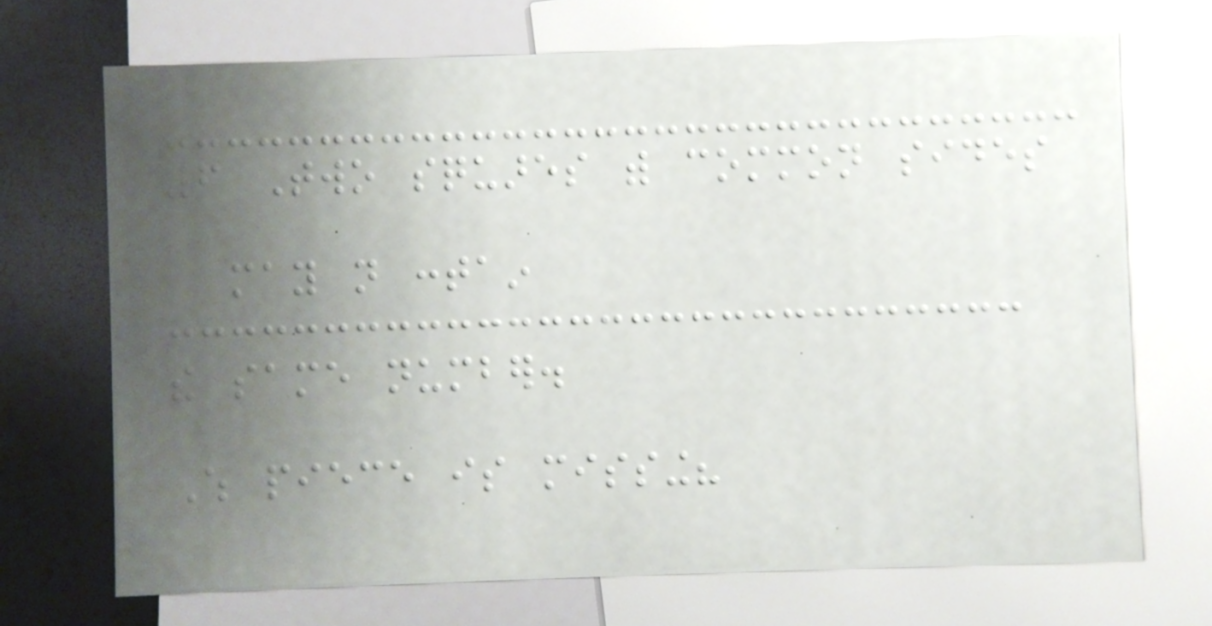6 Two squares with common sides
may not contain
the same number.
Which piece is missing?
